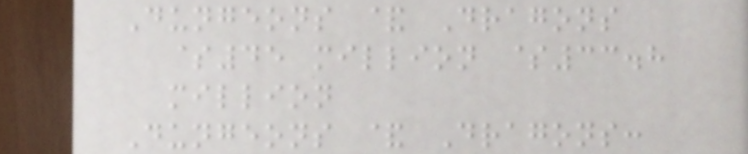Dungeons & Dragons
$45 million $33.8
million
Dungeons & Dragons:
